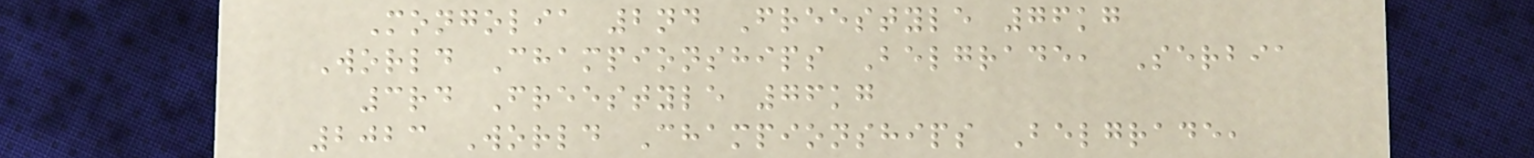Mongolia 2nd Freestyle 76kg
World Championships Belgrade, Serbia
3rd Freestyle 76kg
2023 World Championships Belgrade,
